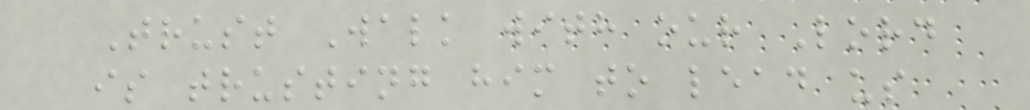Trust Walk with our Lord
is trusting him to lead us
